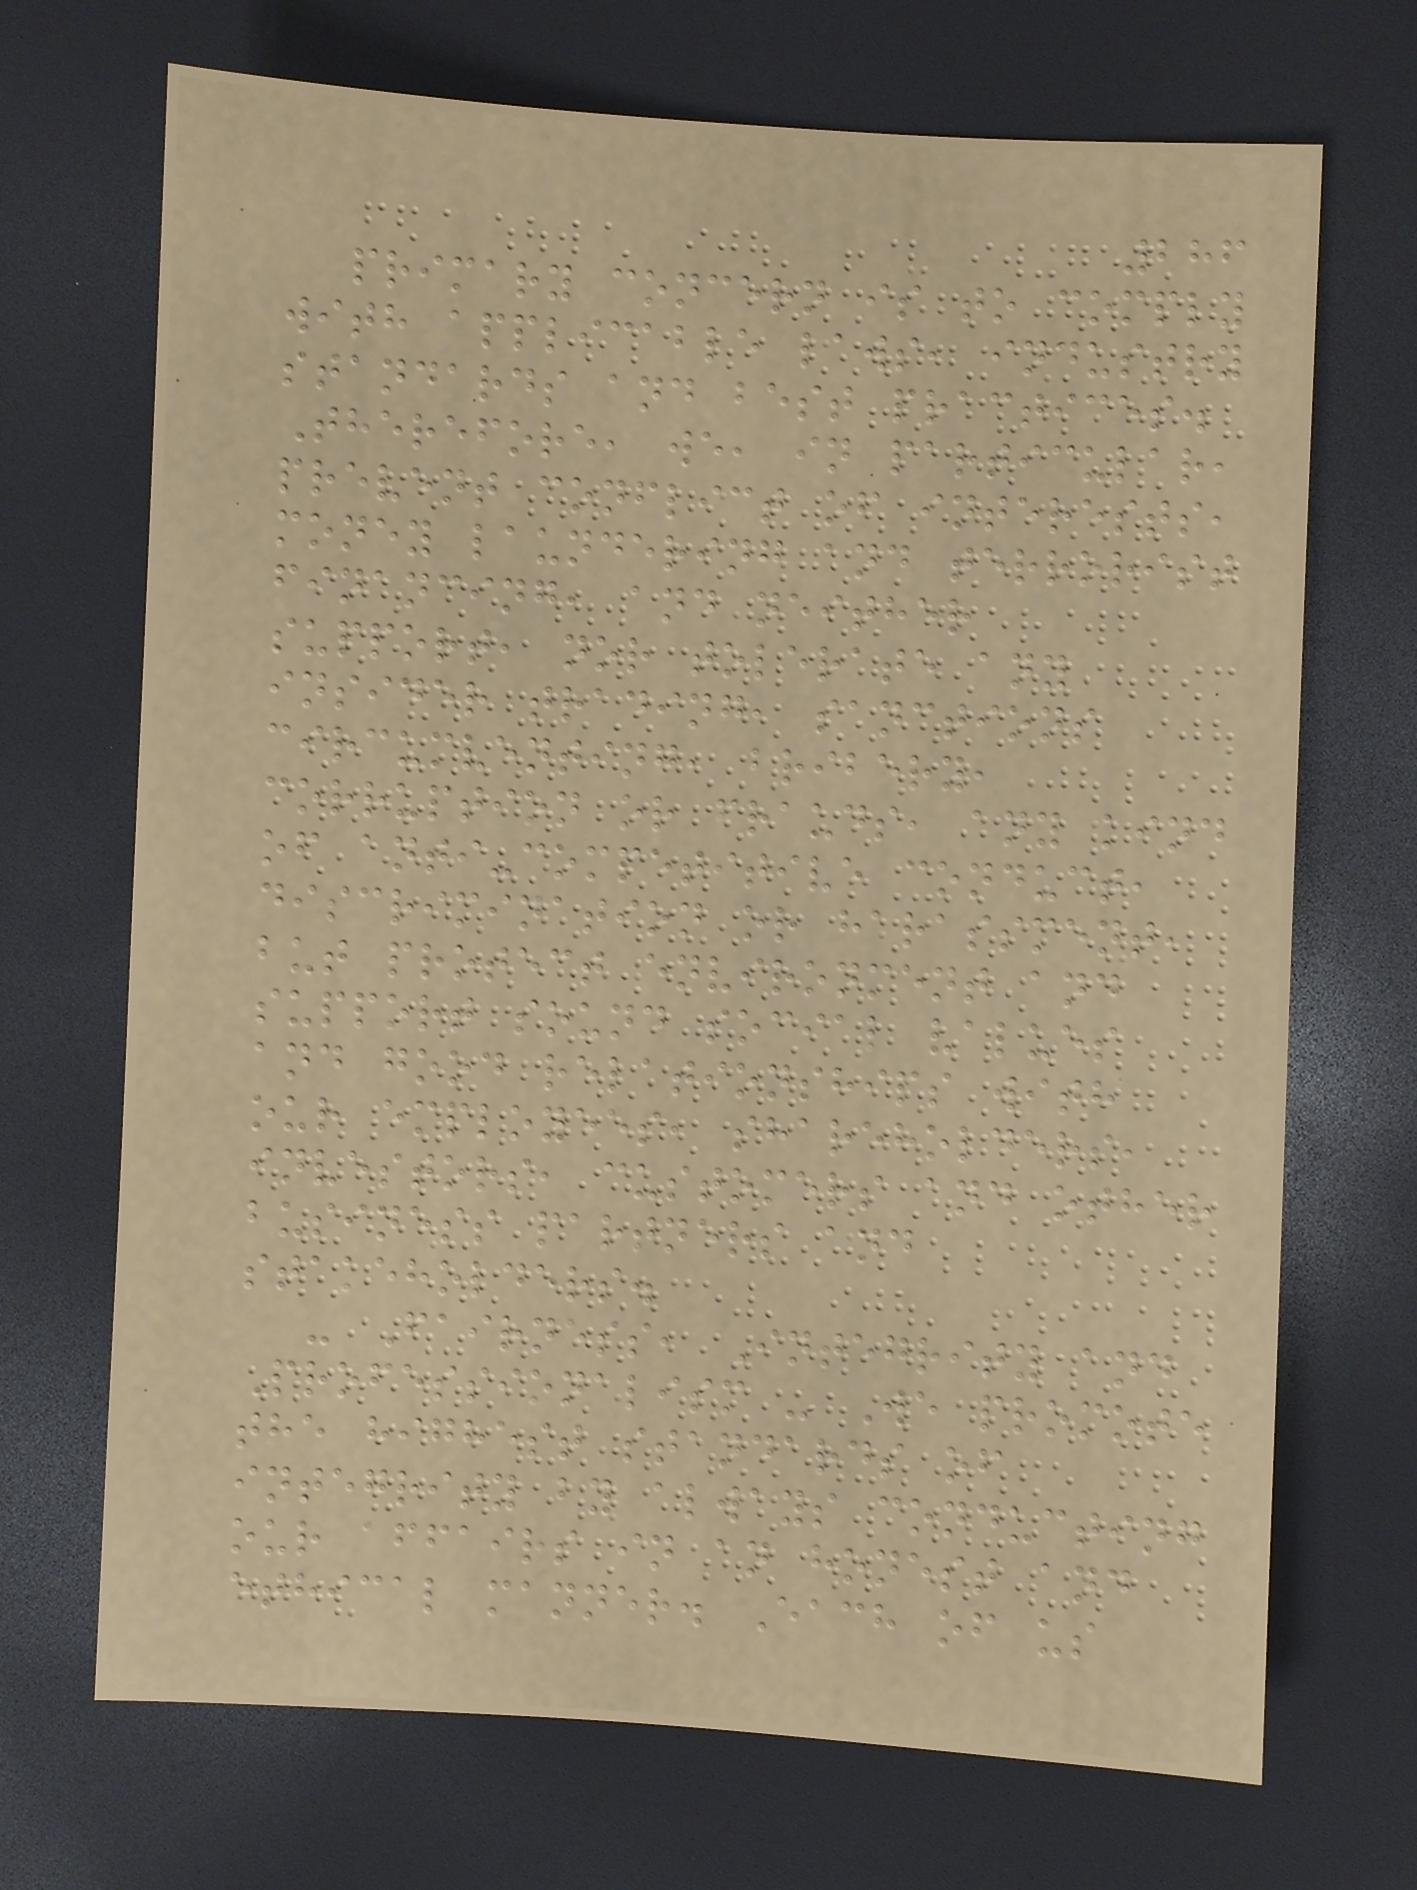286
primary concern is to comply
with applicable laws, industry
standards and best practices.
Therefore, we, in particular,
prevent conflict of interests,
money laundering and terrorist
financing, and neither
support, nor tolerate any
insider trading, sanctions
circumventing, bribery,
corruption or frauds, any kind
of anti-competitive conduct,
discrimination or harassment,
but protect environment and
support sound social values
and good relationships with
our employees, shareholders,
investors, customers and other
business partners and
stakeholders.
- Fairness, Integrity and
Professionalism - We promote
the highest standards of
integrity by always conducting
our affairs in an honest and
ethical manner. Each of us
